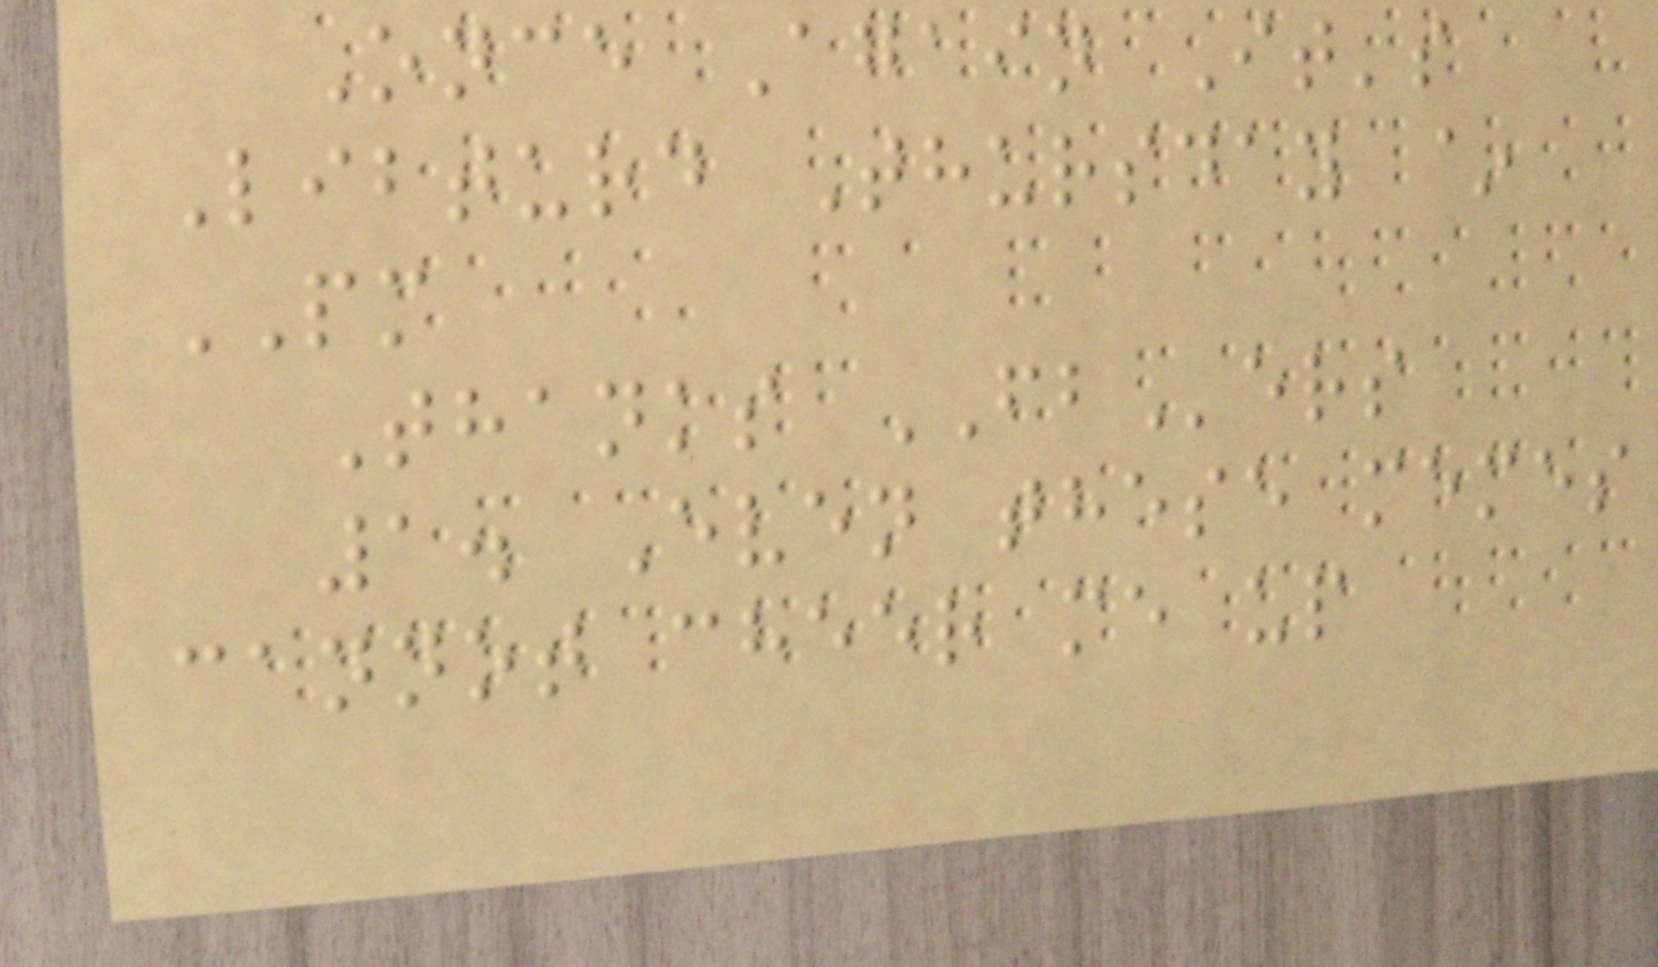Once Again It's
Libturd Thursday ~
PM
Thanks FBers
1. Even these memes
cannot cheer me up
